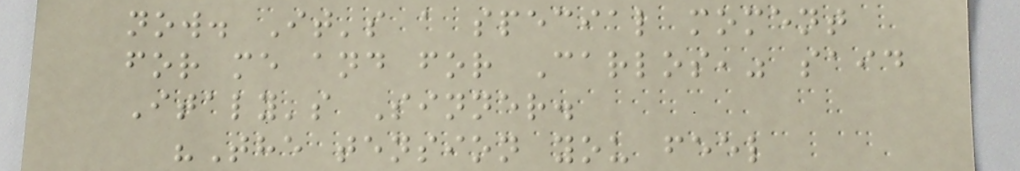now. It's a special moment
for me and for Carlos," said
Italy's Sinner.
"The tension you feel
